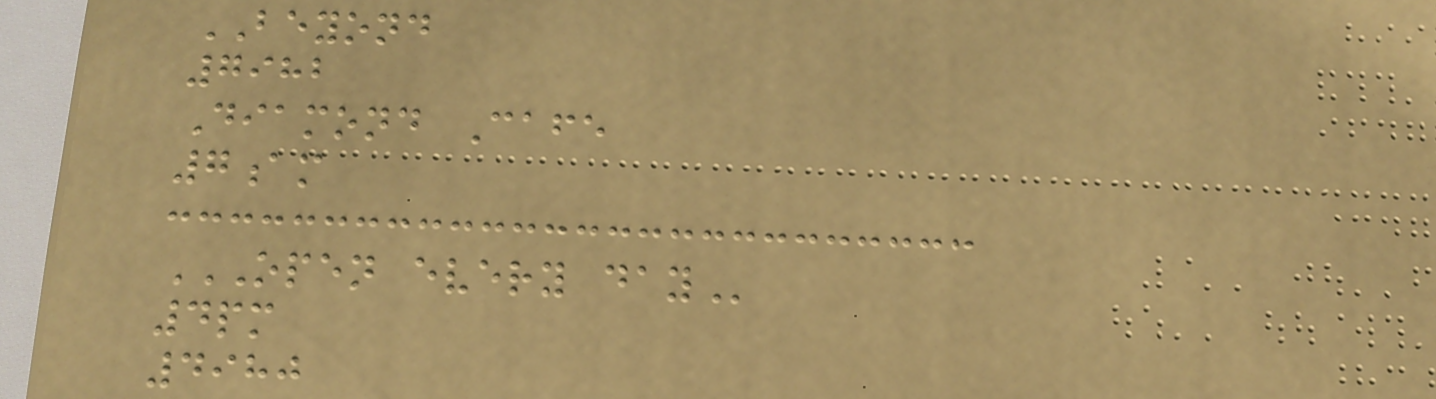BEYOND
7982
Diamond Cafe
7am
OPEN EVERY DAY
4pm
4980
